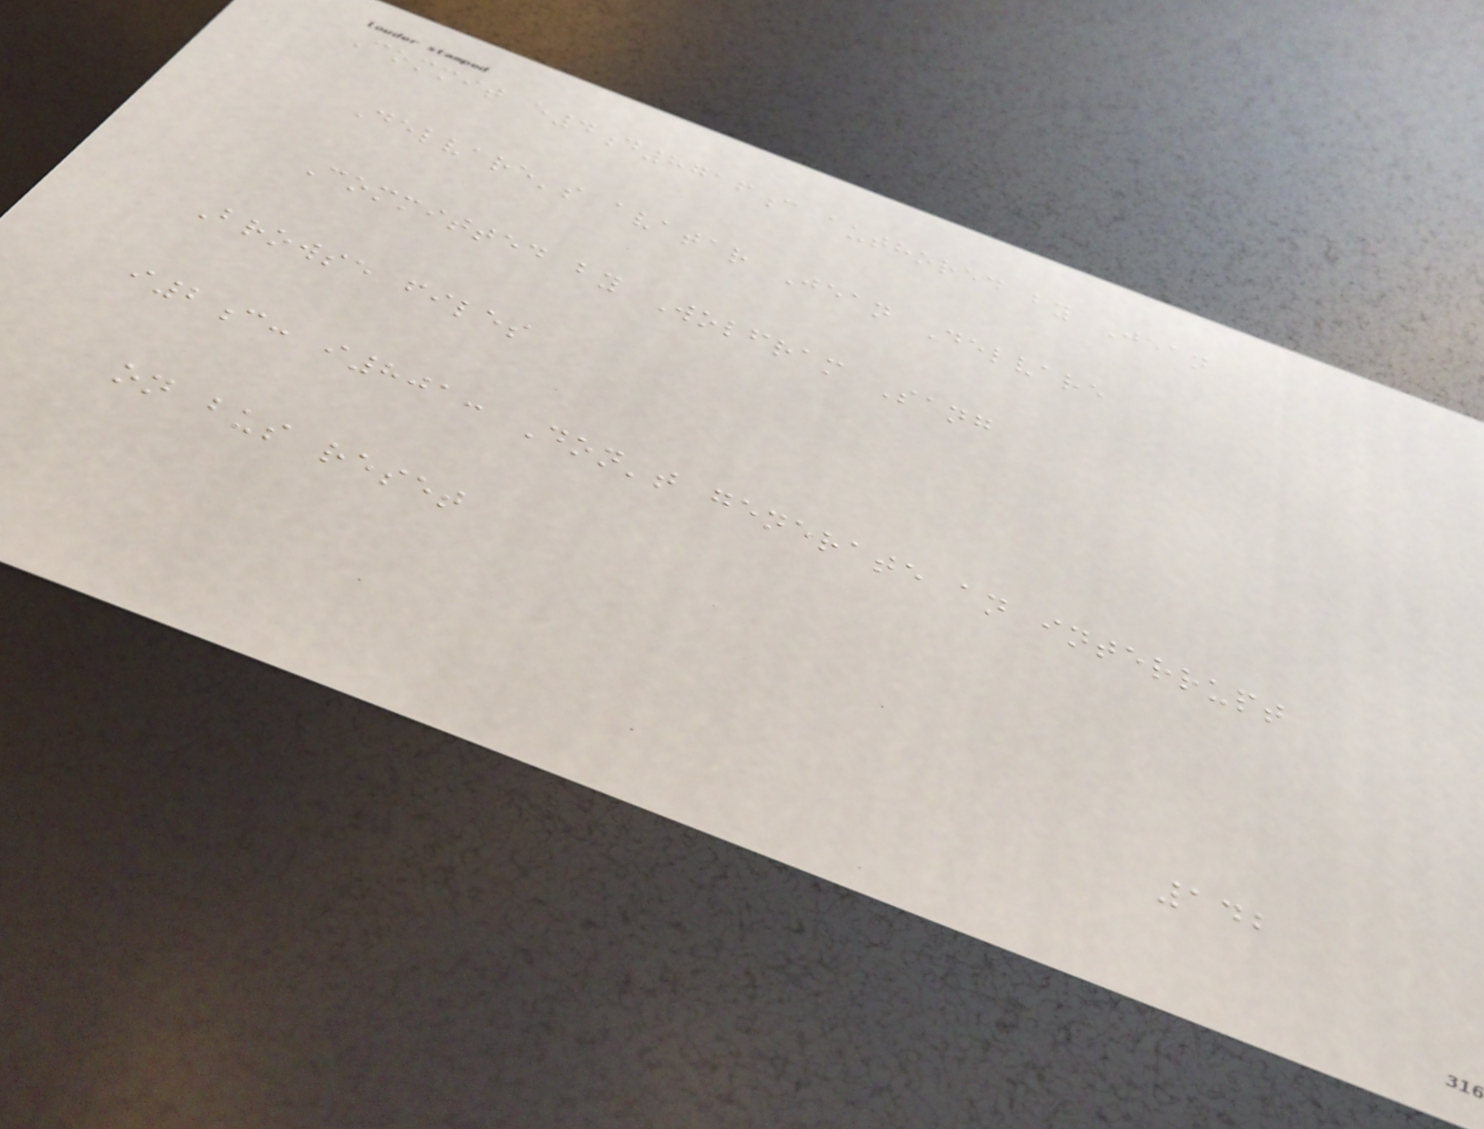Commit e4d8716c authored by Jean
Delvare's avatar Jean Delvare
Committed by Wolfram Sang
Browse files
i2c: i801: Don't generate an interrupt
on bus reset
142
